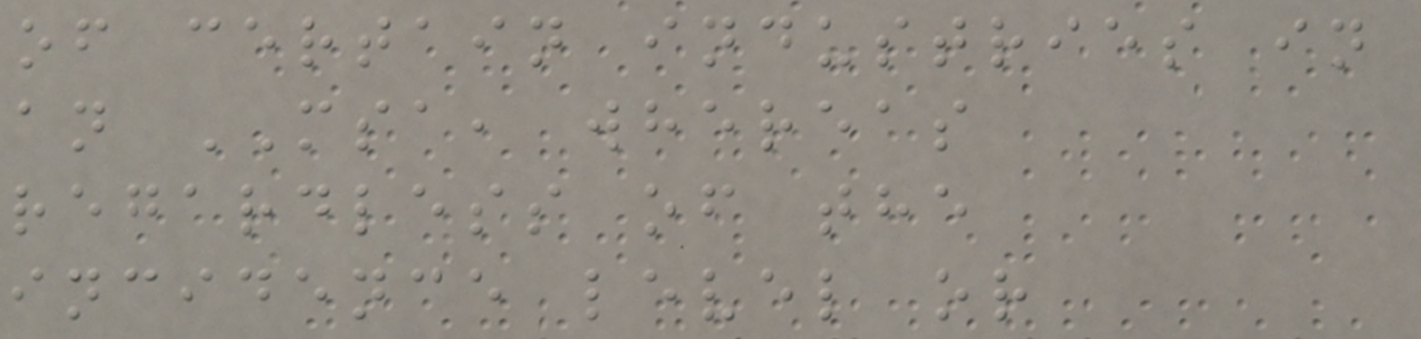of certain industries in
an MSA, whereas
regardless of the
incidence level or
